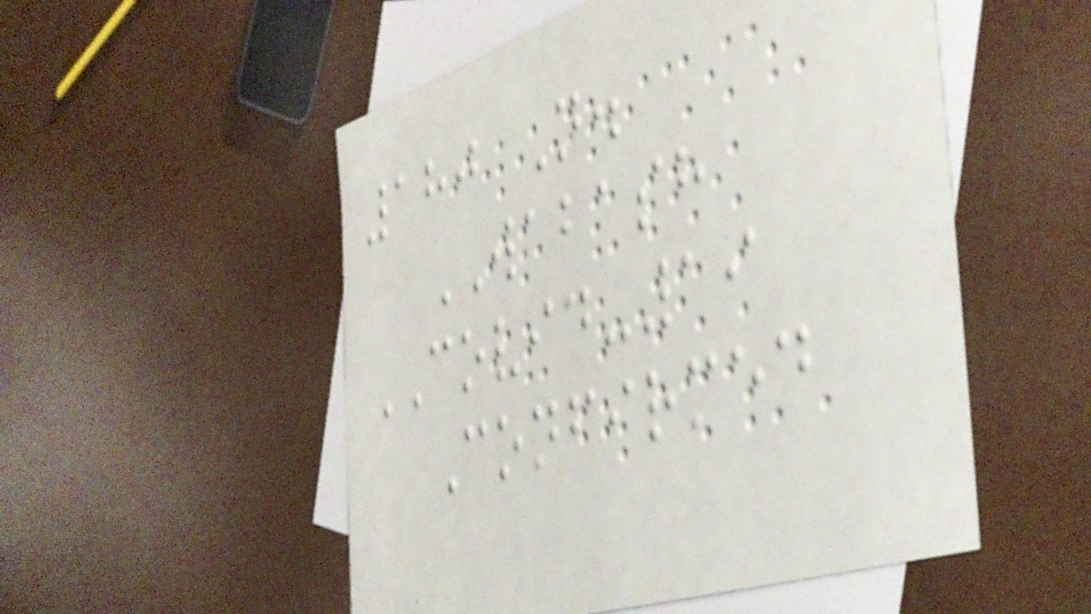180 N.
WABASH
COVID-19
Confirmed
